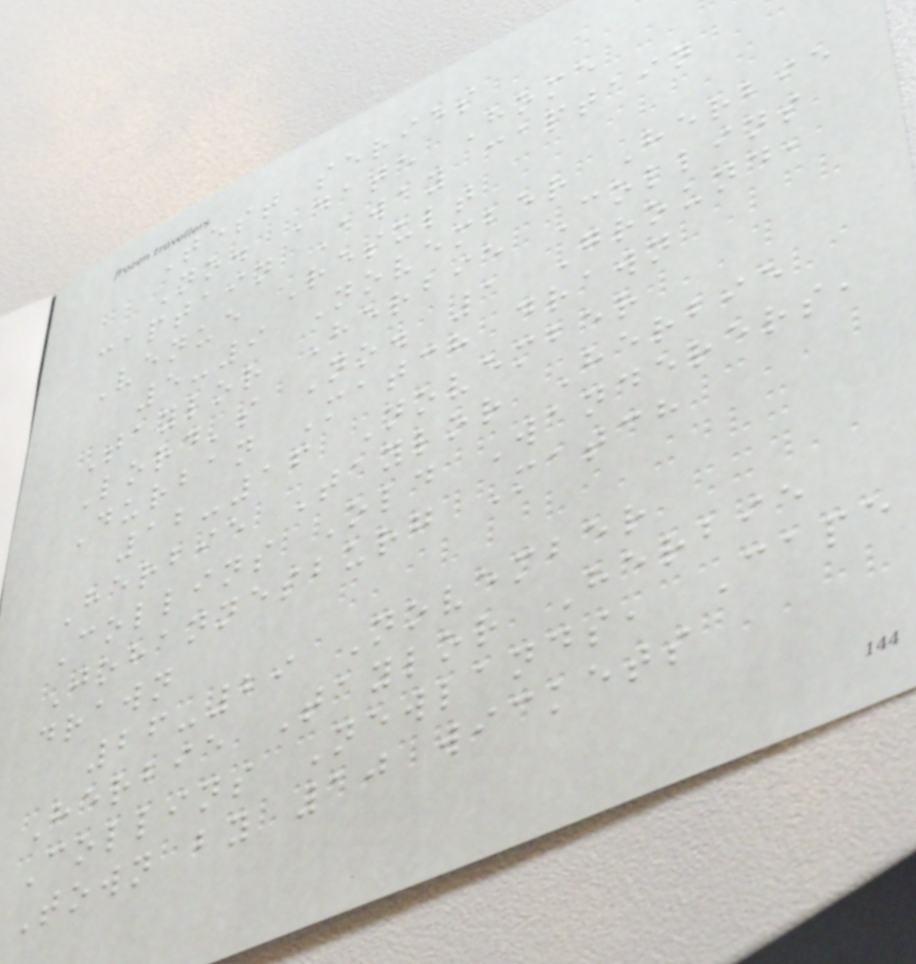Test series
No. Date Home
captain Away captain
Venue Result
5-9 November Herbie
Taylor Herbie Collins
Lord's No. 1 Ground,
Durban Match drawn
12-16 November
Herbie Taylor Herbie
Collins Old Wanderers,
Johannesburg Match
drawn
26-29 November
Herbie Taylor Herbie
Collins Newlands, Cape
Town by 10 wickets
